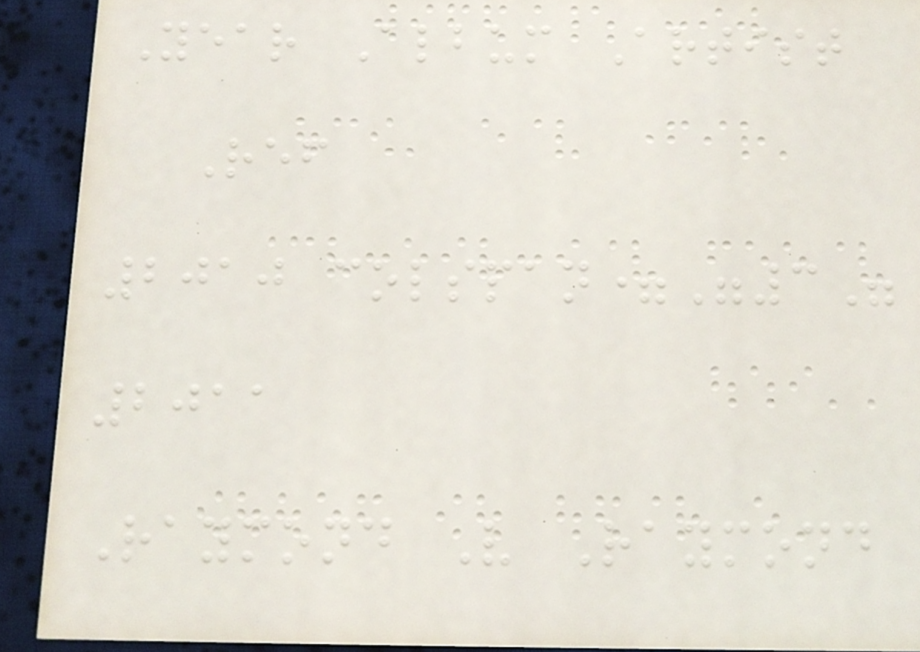Year Album Artist
Ref
2010 colspan="3"
2011
Raymond V Raymond
